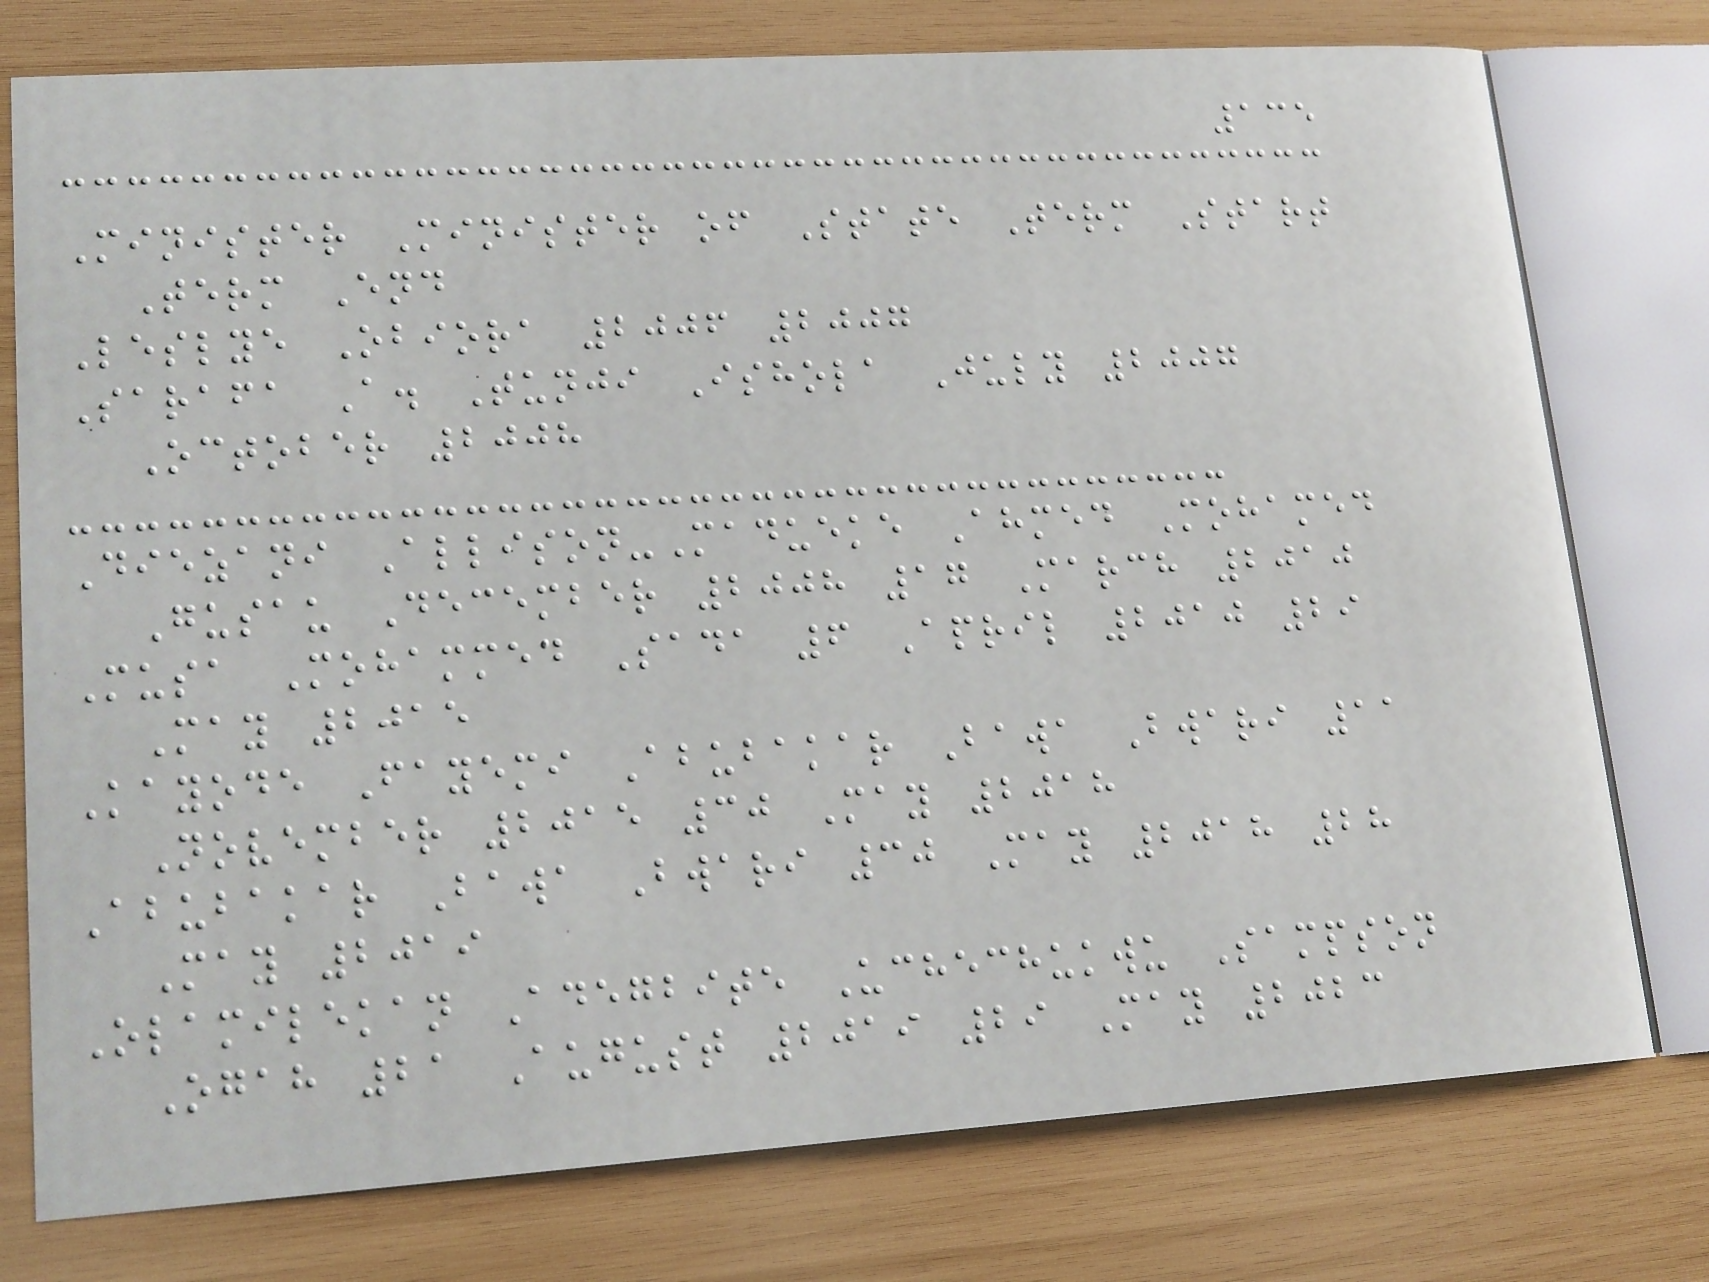135
Minister Minister of State Term Start
Term End
Leslye Obiora 2006 2007
Sarafa A. Tunji Ishola July 2007
October 2008
Diezani Allison-Madueke Ahmed Mohamed
Gusau December 2008 17 March 2010
Musa Mohammed Sada 6 April 2010 29
May 2015
Kayode Fayemi Abubakar Bawa Bwari 11
November 2015 30 May 2018
Abubakar Bawa Bwari 30 May 2018 28
May 2019
Olamilekan Adegbite Uchechukwu Sampson
Ogah 21 August 2019 29 May 2023
